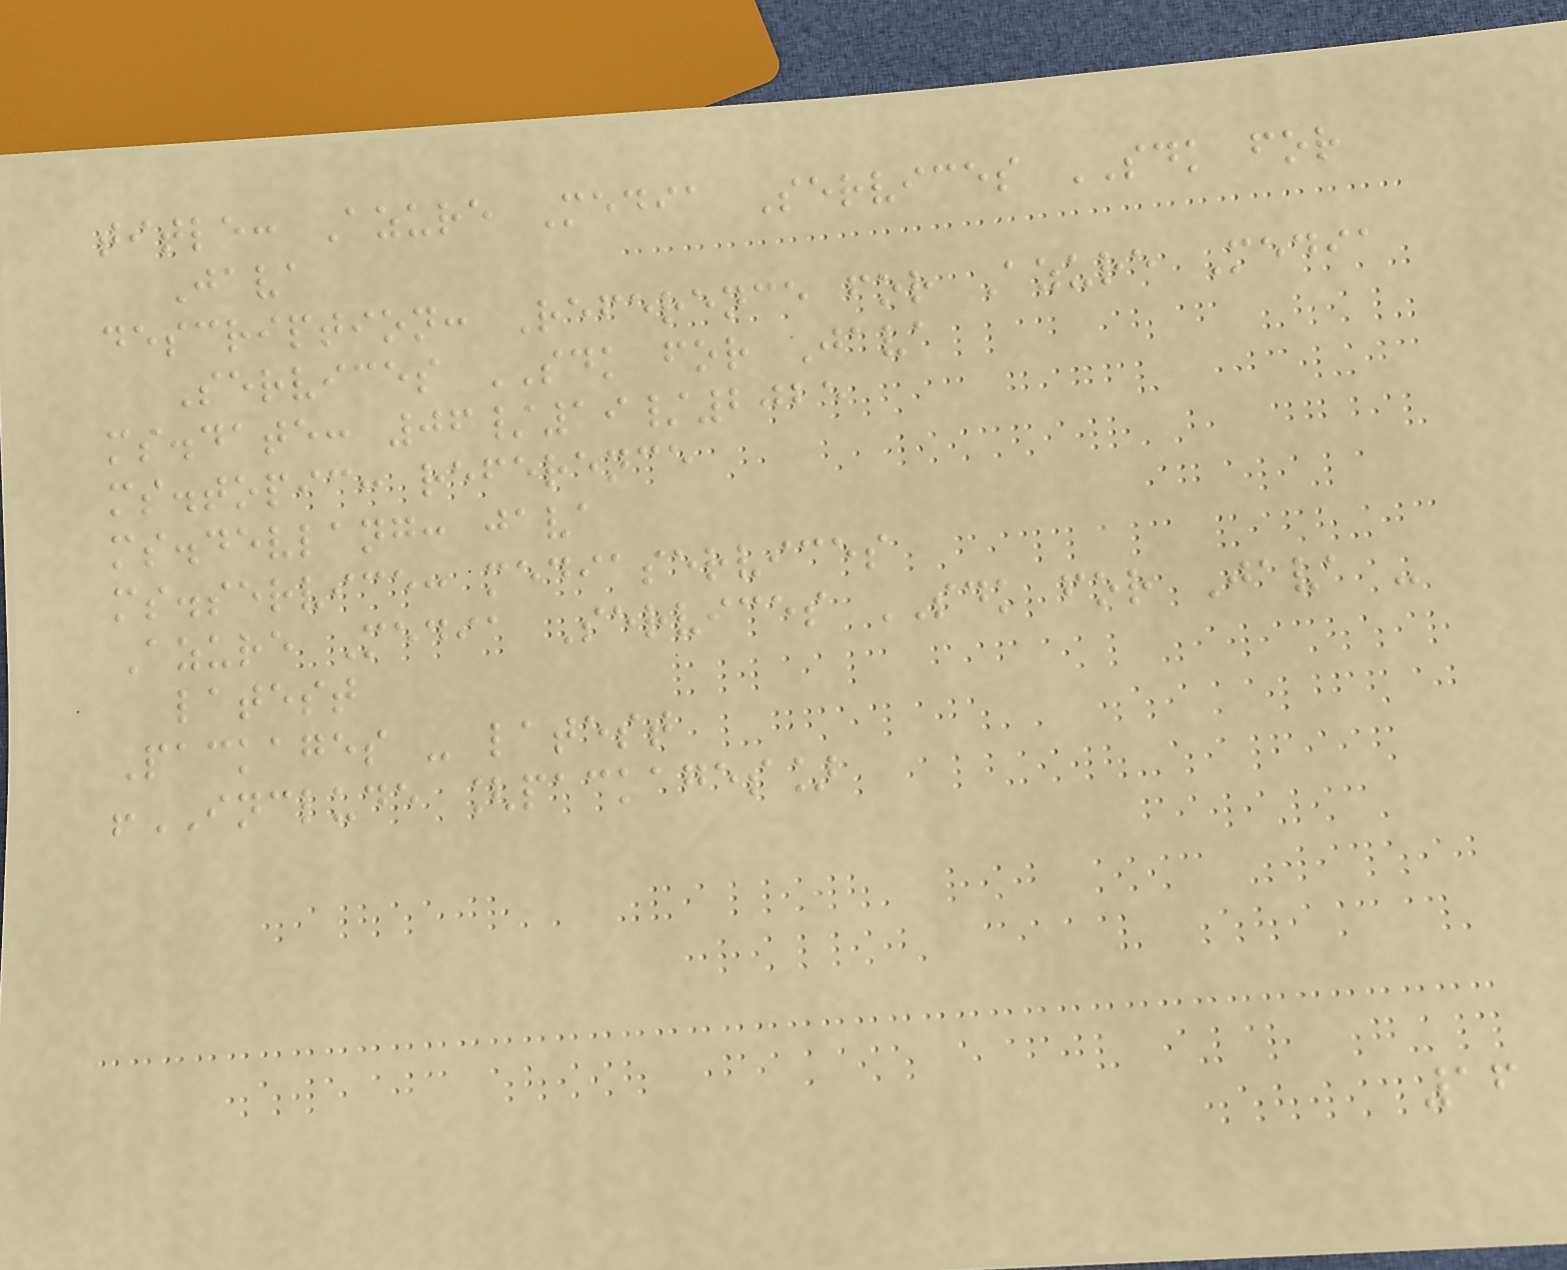title: Azure Media Services SDK for
Java
description: Reference for Azure Media
Services SDK for Java
ms.date: 06/19/2025
ms.topic: reference
ms.devlang: java
ms.service: mediaservices
Azure Media Services SDK for Java -
latest
Packages - latest
!INCLUDE [packages]
16
